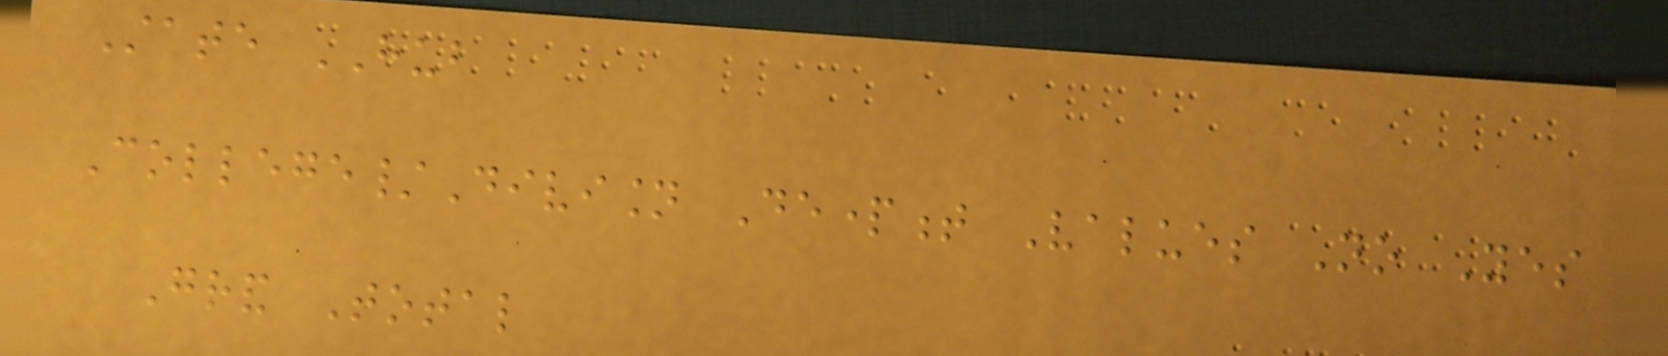State HUB
College/Division Department Values No Yes
Grand Total
